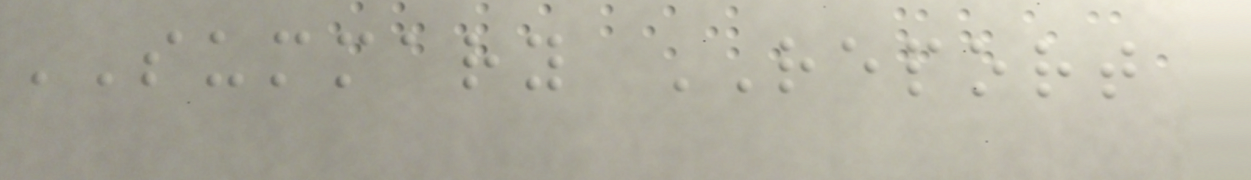SUMMARY REPORT
